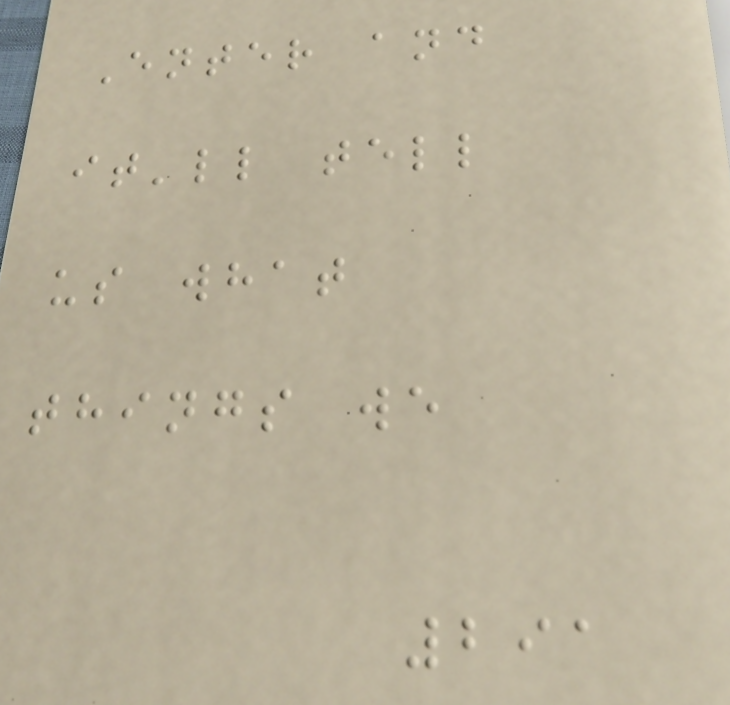Enter and
it'll tell
us what
things we
291
